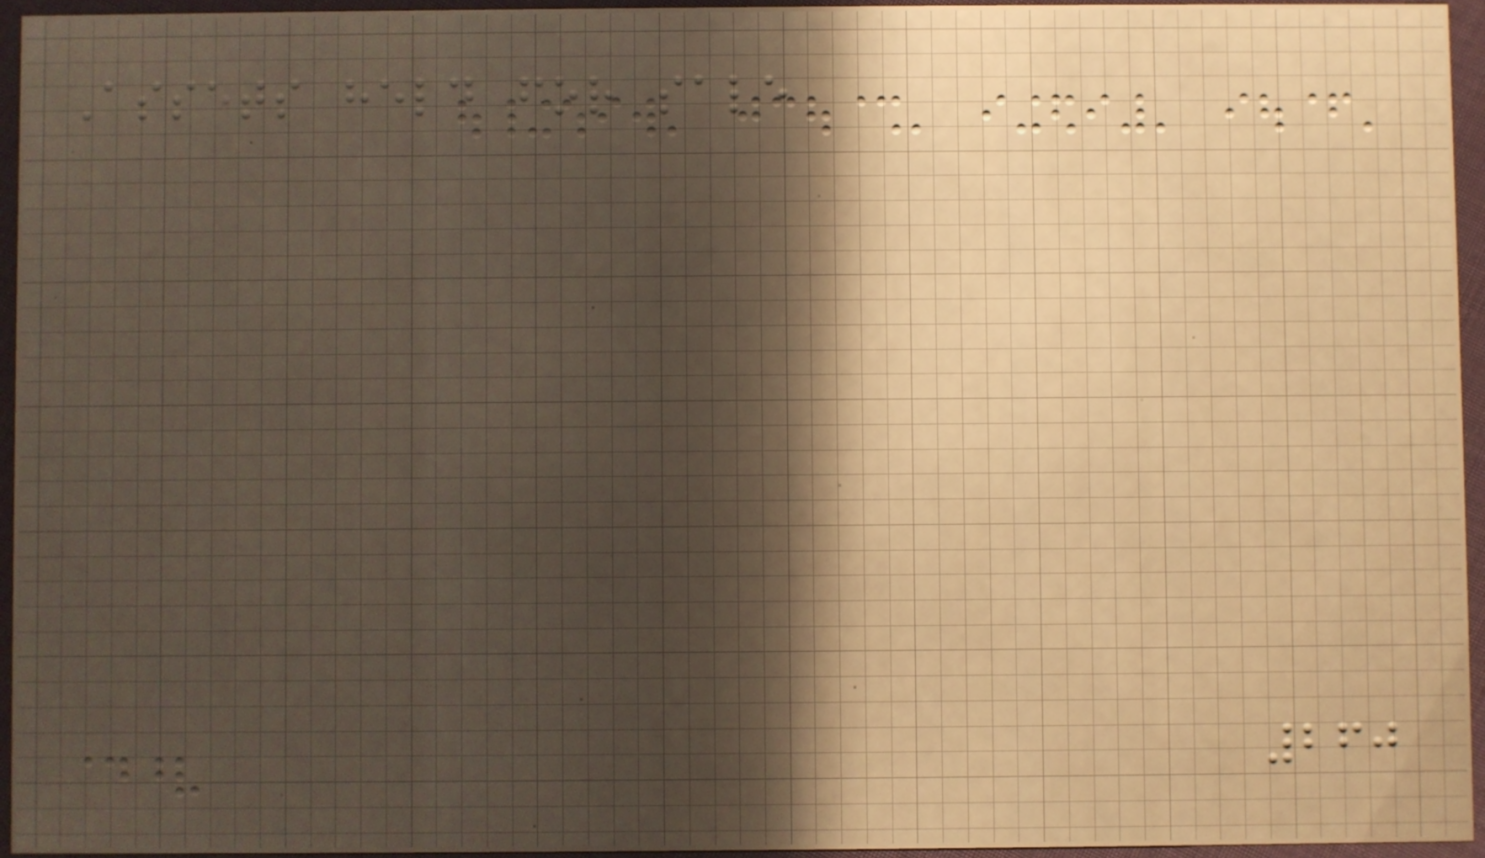Assets held for sale
260
